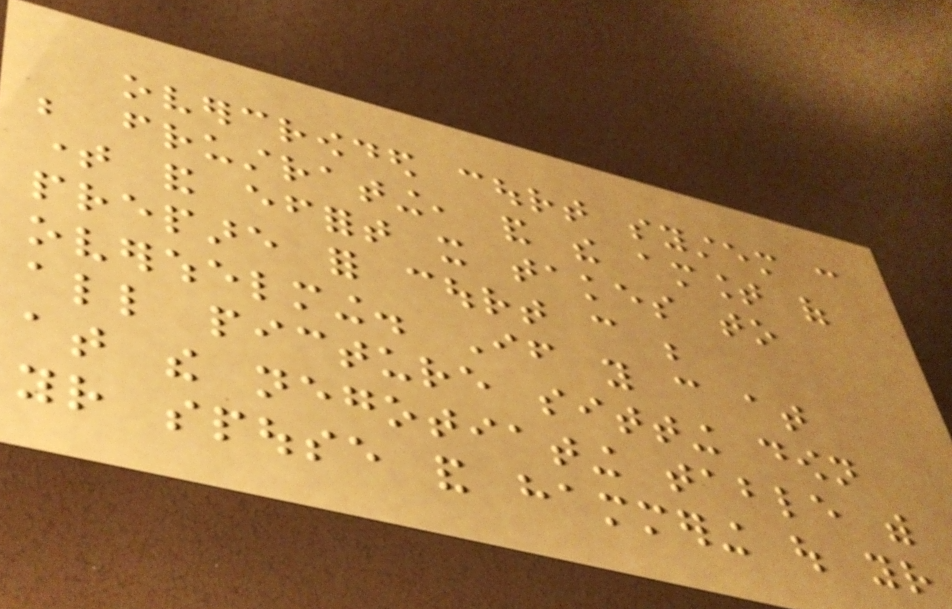overcrowded court system can
be frustrating, and the amount of
time and effort it takes to
prepare for court can be
overwhelming. If you can at
all picture sitting down
at the negotiating table with
your spouse and hammering out your
